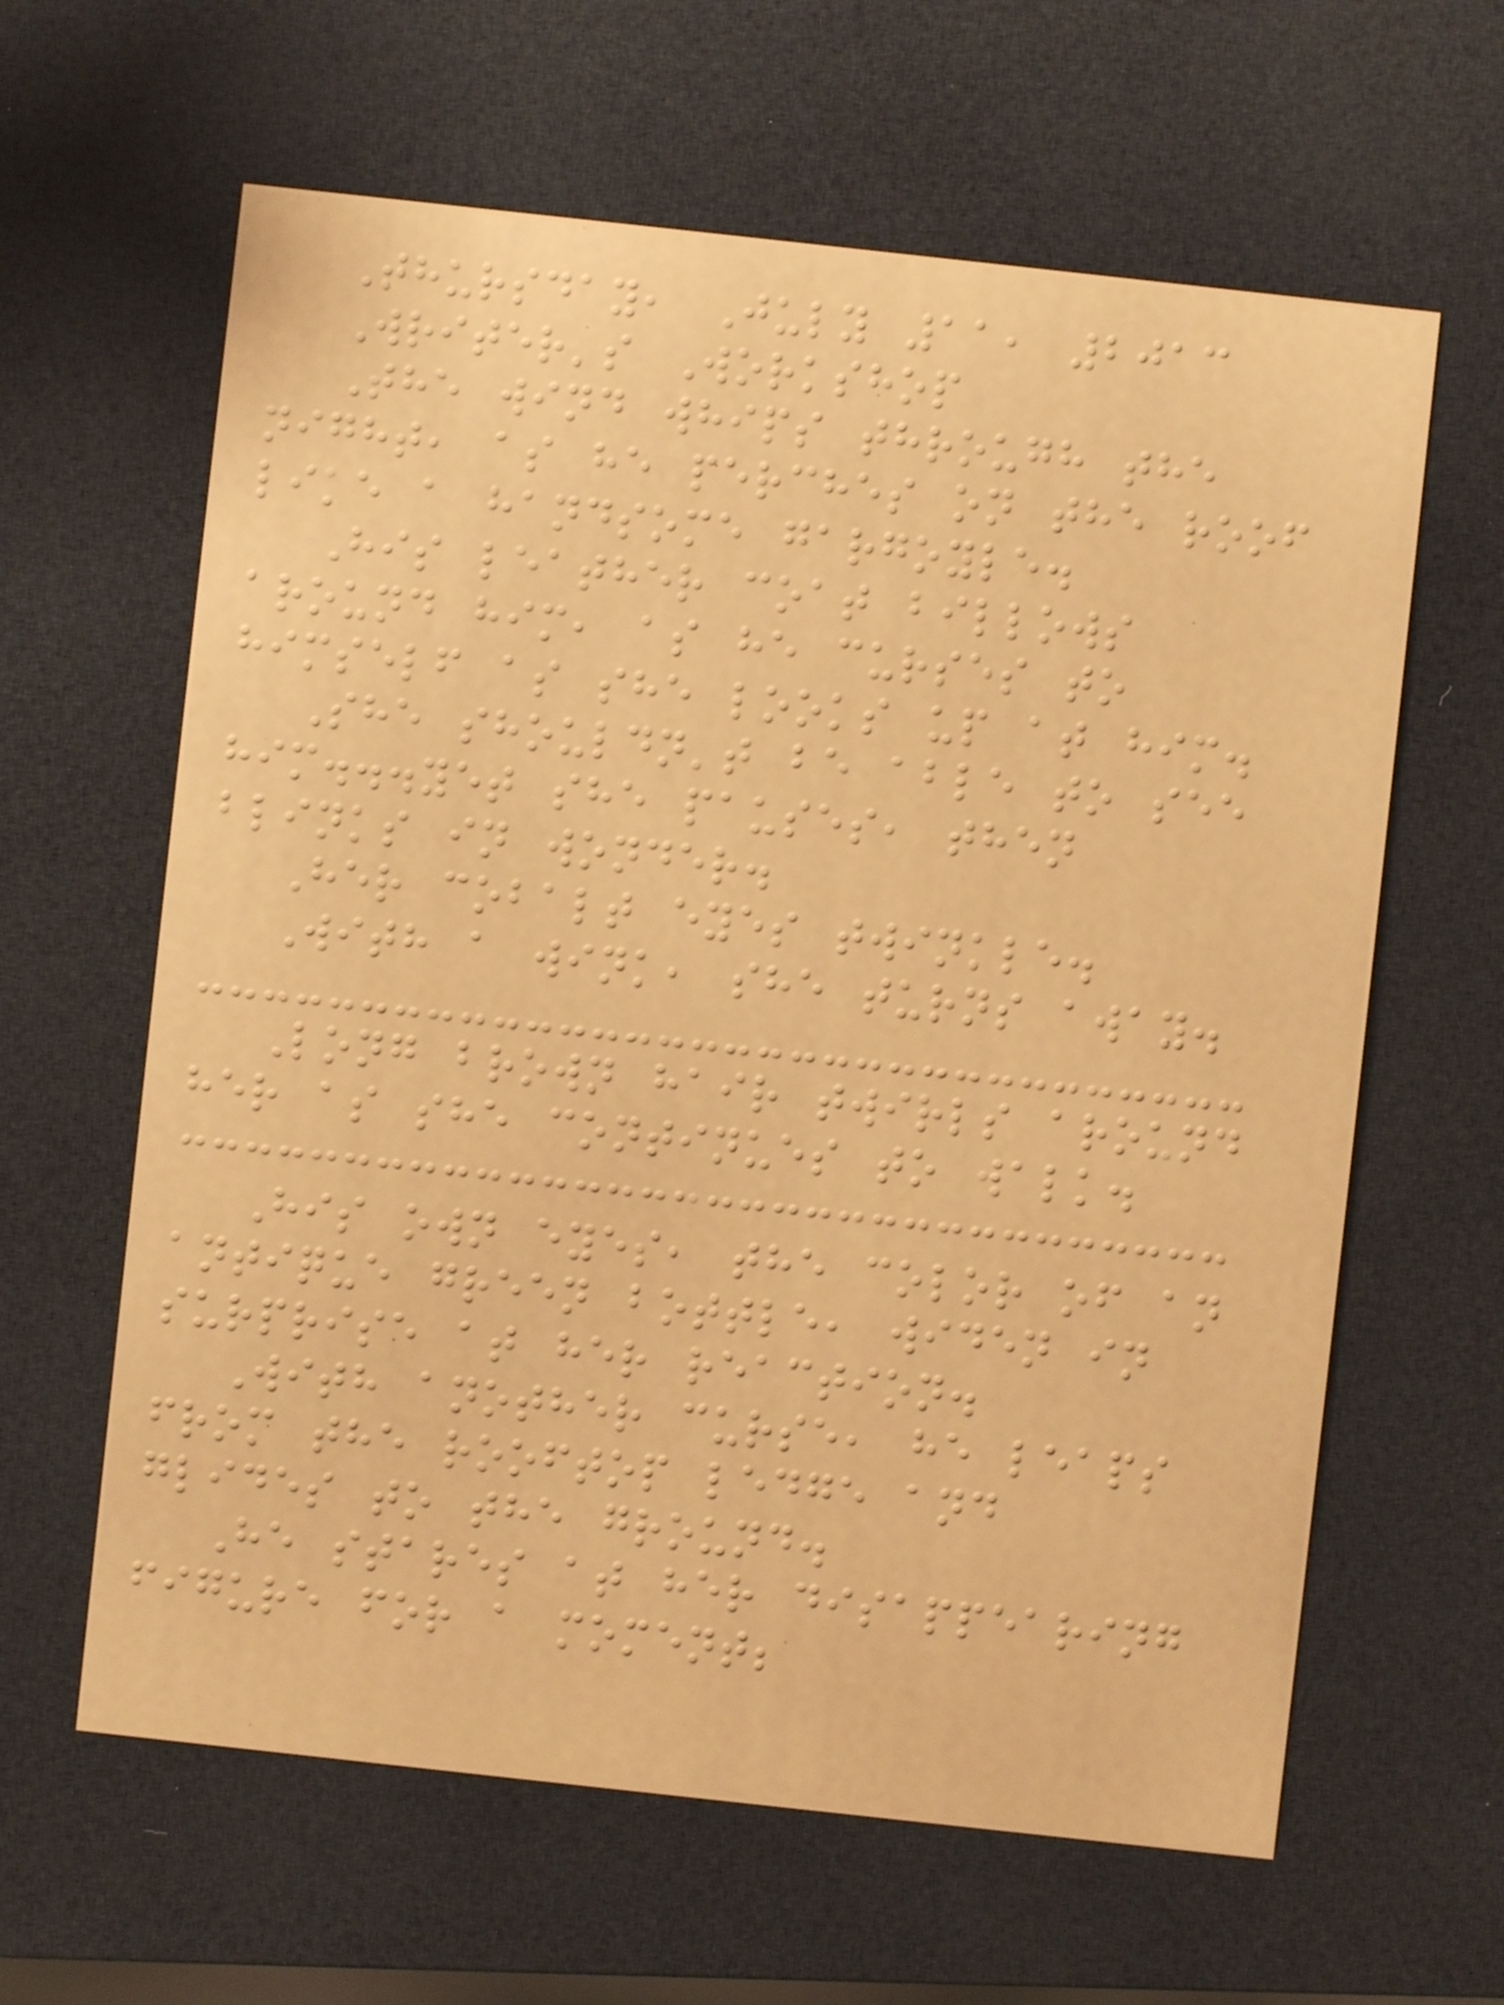Thursday, July 11, 2013
Writer's Workshop
The wind whips through the
night, as he perches on the roof
like a handsome gargoyle.
His leather coat billows
around him, as he curses to
himself as she looks up at him.
She shouldn't be able to see
him...yet she pauses, then
blinks in wonder.
Her cobalt eyes twinkle.
With a wink, she turns away.
Long brown hair twirls around
her as she continues to walk.
His own eyes, the color of an
antique green bottle, widen in
surprise at her reaction.
With another curse, he leaps
from the rooftop ledge and
glides to the ground.
He stares at her disappearing
figure for a moment;
